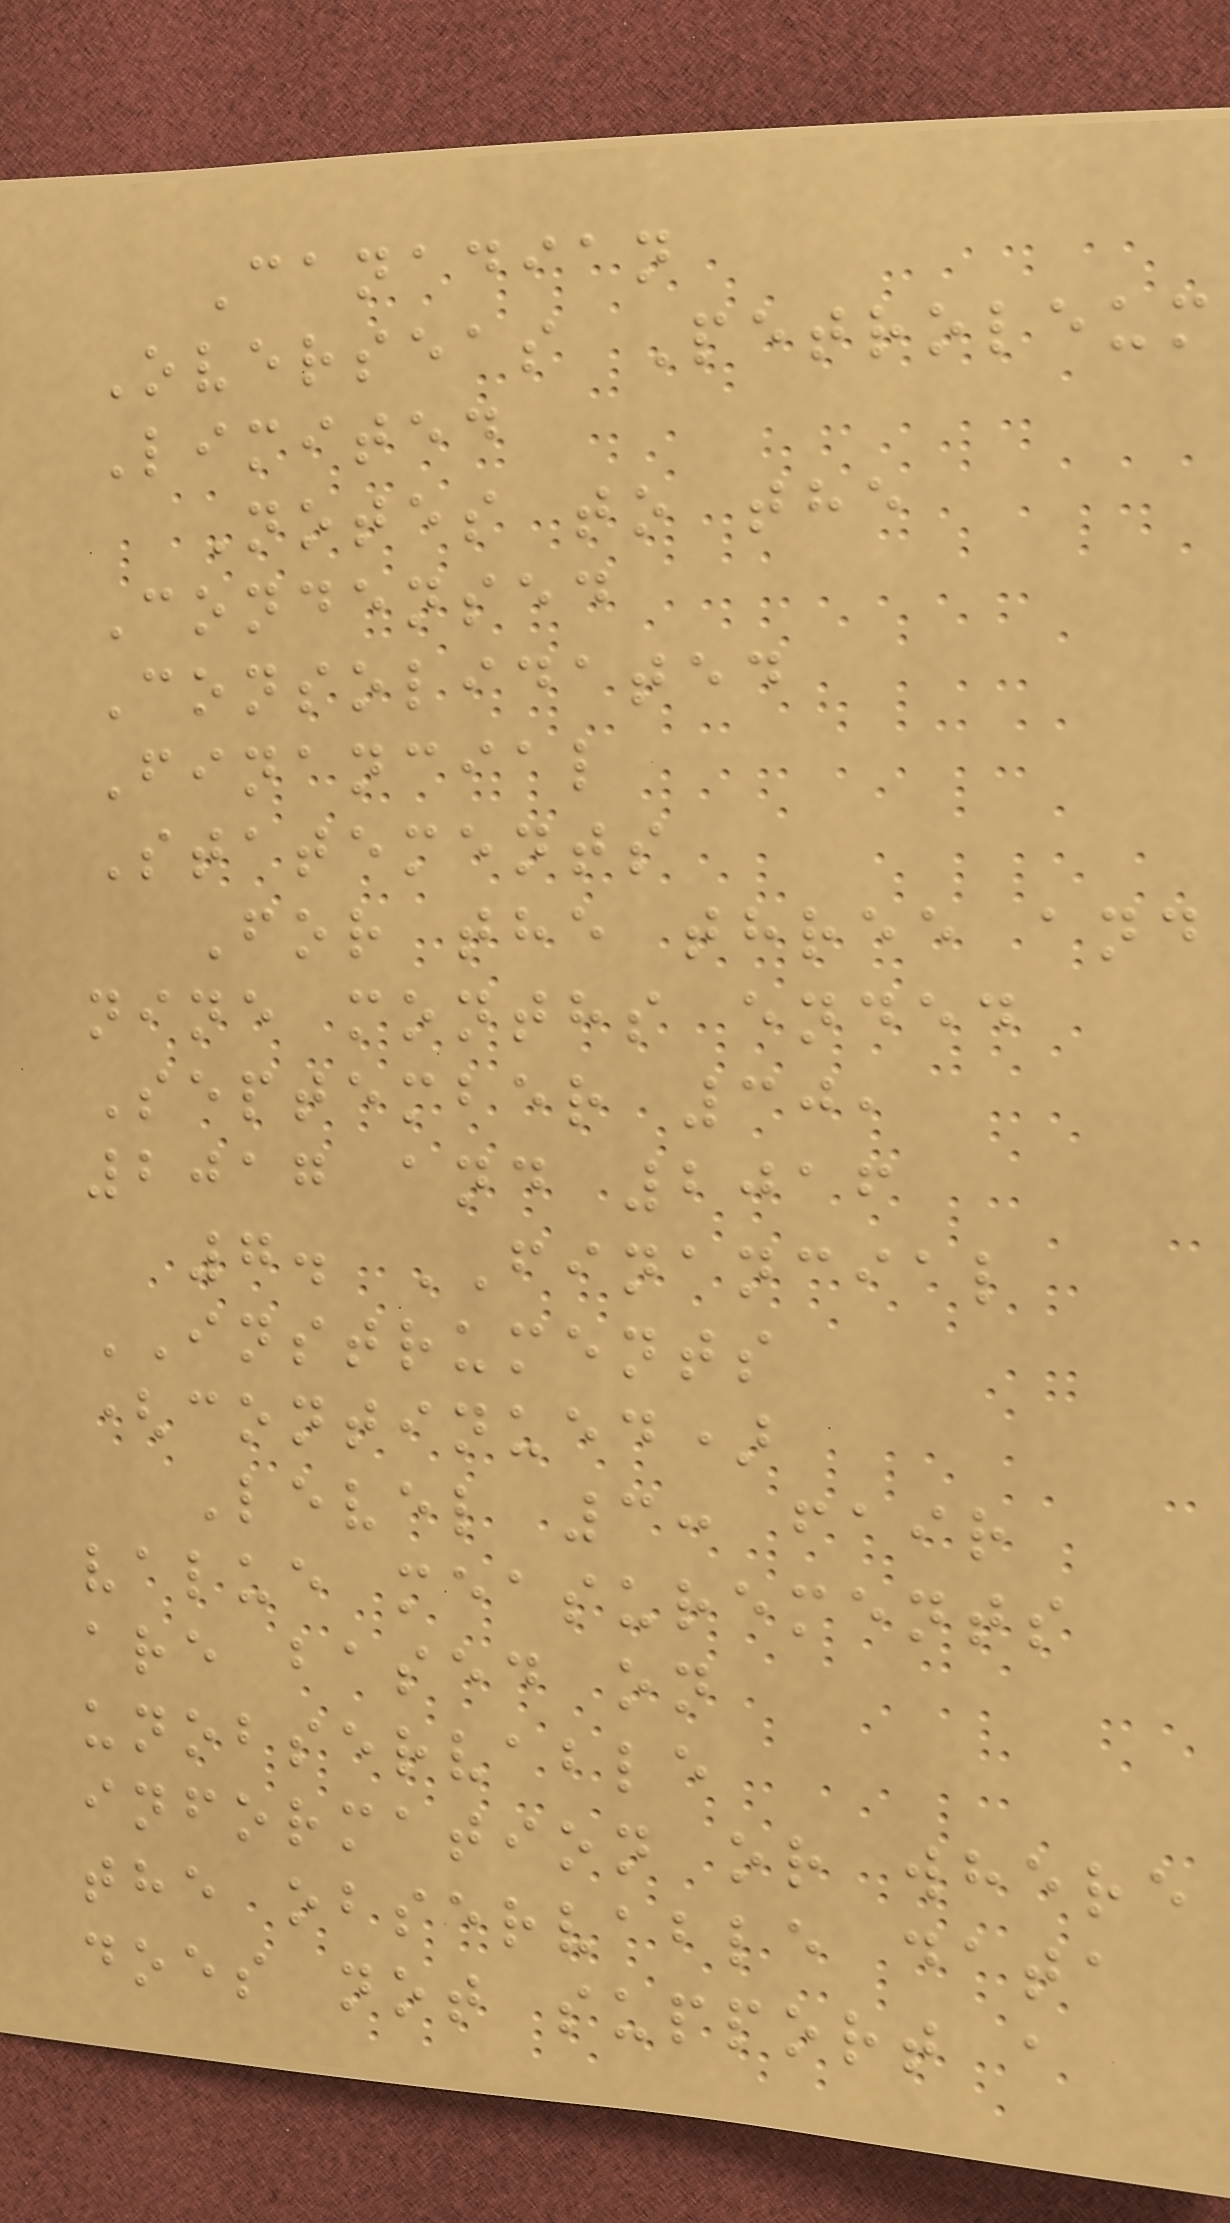Canadian
Overseas Petroleum
Limited
Notes to the
Condensed
Consolidated
Financial
Statements
For the three and
nine months ended
September 30,
2017 and 2016
7. FINANCIAL
INSTRUMENTS
(continued)
Level 3: fair
value measurements
are based on
unobservable
information or where
the observable data
does not support a
